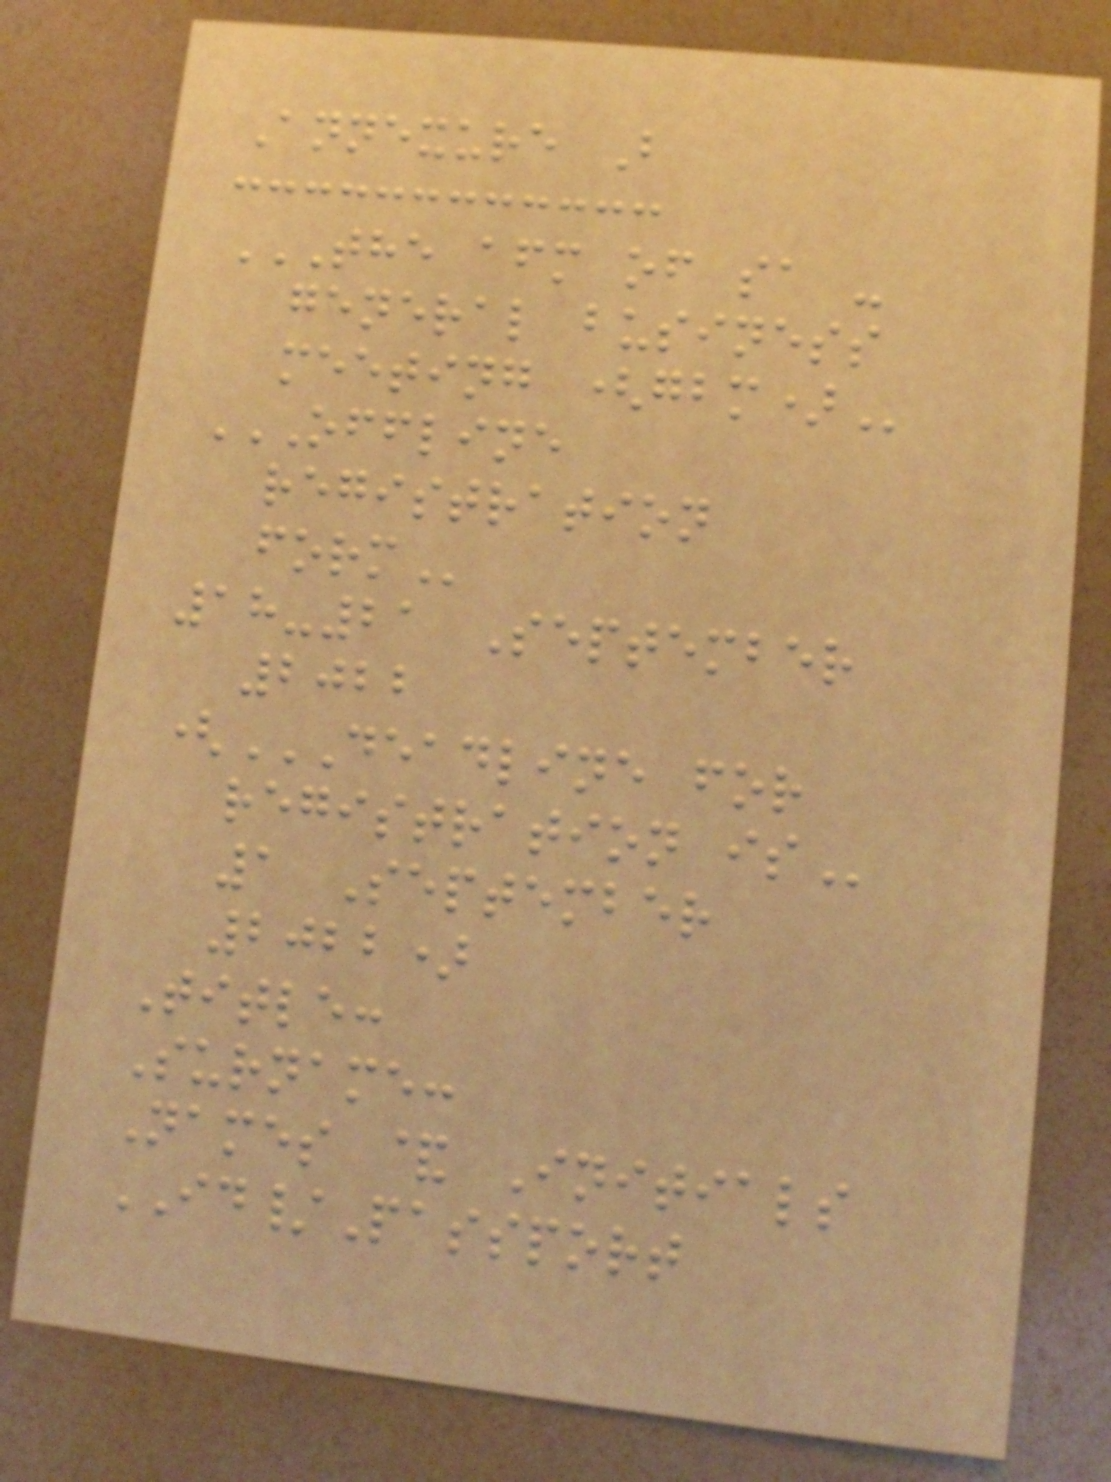Annexure B
THE AFM OF SA -
GENERAL BUSINESS
MEETING (GBM)
OFFLINE
REGISTRATION
FORM
18-21 September
2022
(DEADLINE FOR
REGISTRATION IS
1 September
2022)
Title:
Surname:
Names & Initials
ID/Passport
